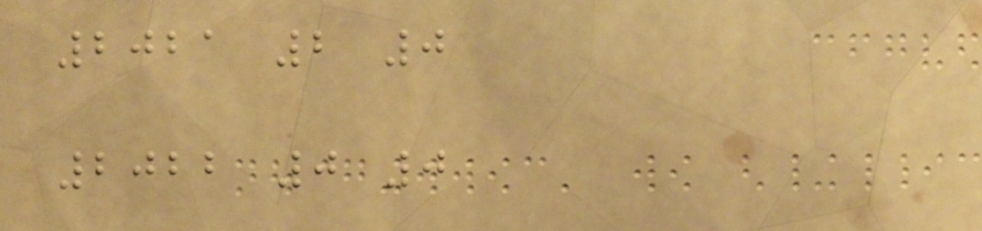2021 2 0
2022 0 0
